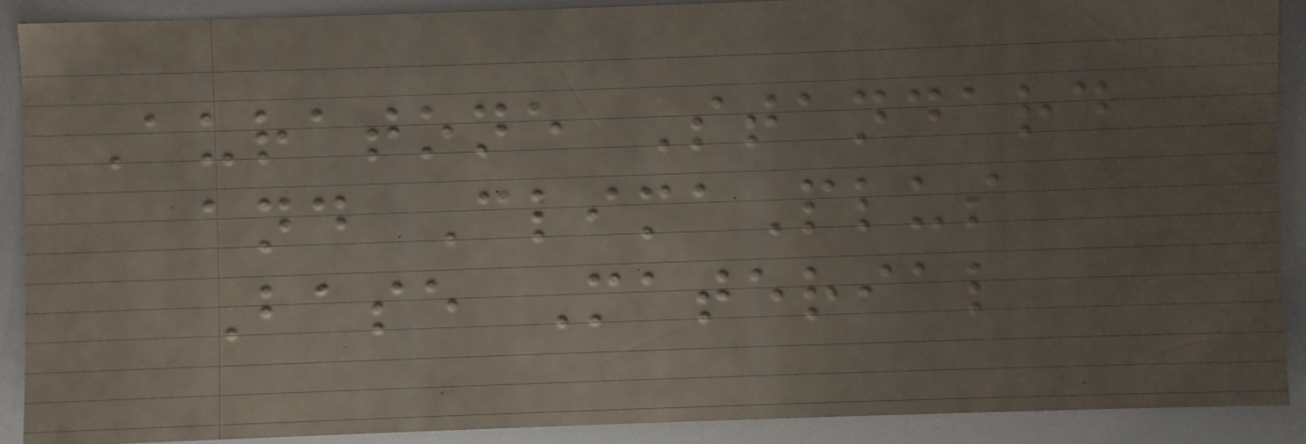Auratone Standard
and ClimaPlus
Base Material
